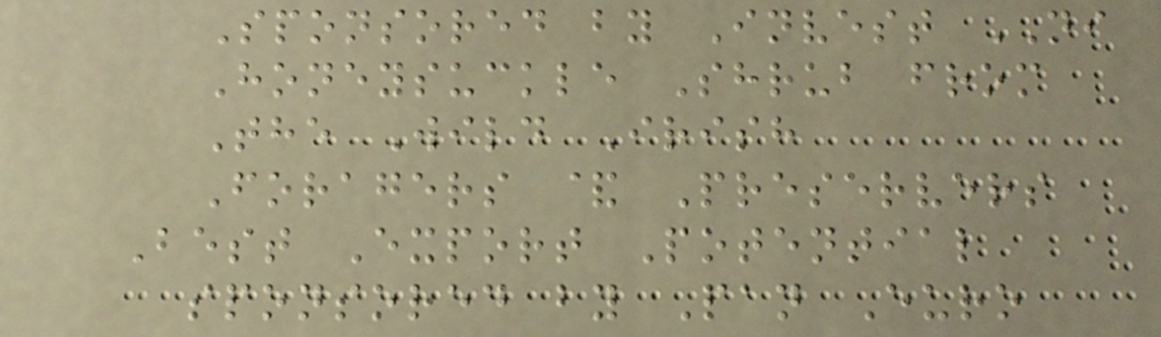Sponsored by Invest NI
Honeysuckle Shrub from
The Wild Irish
Foragers & Preservers
Best Export Potential
sponsored by Pan Euro
